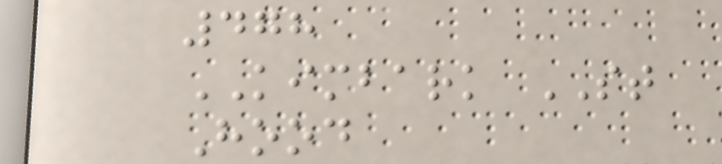478
KIMBARK ST
Hood
